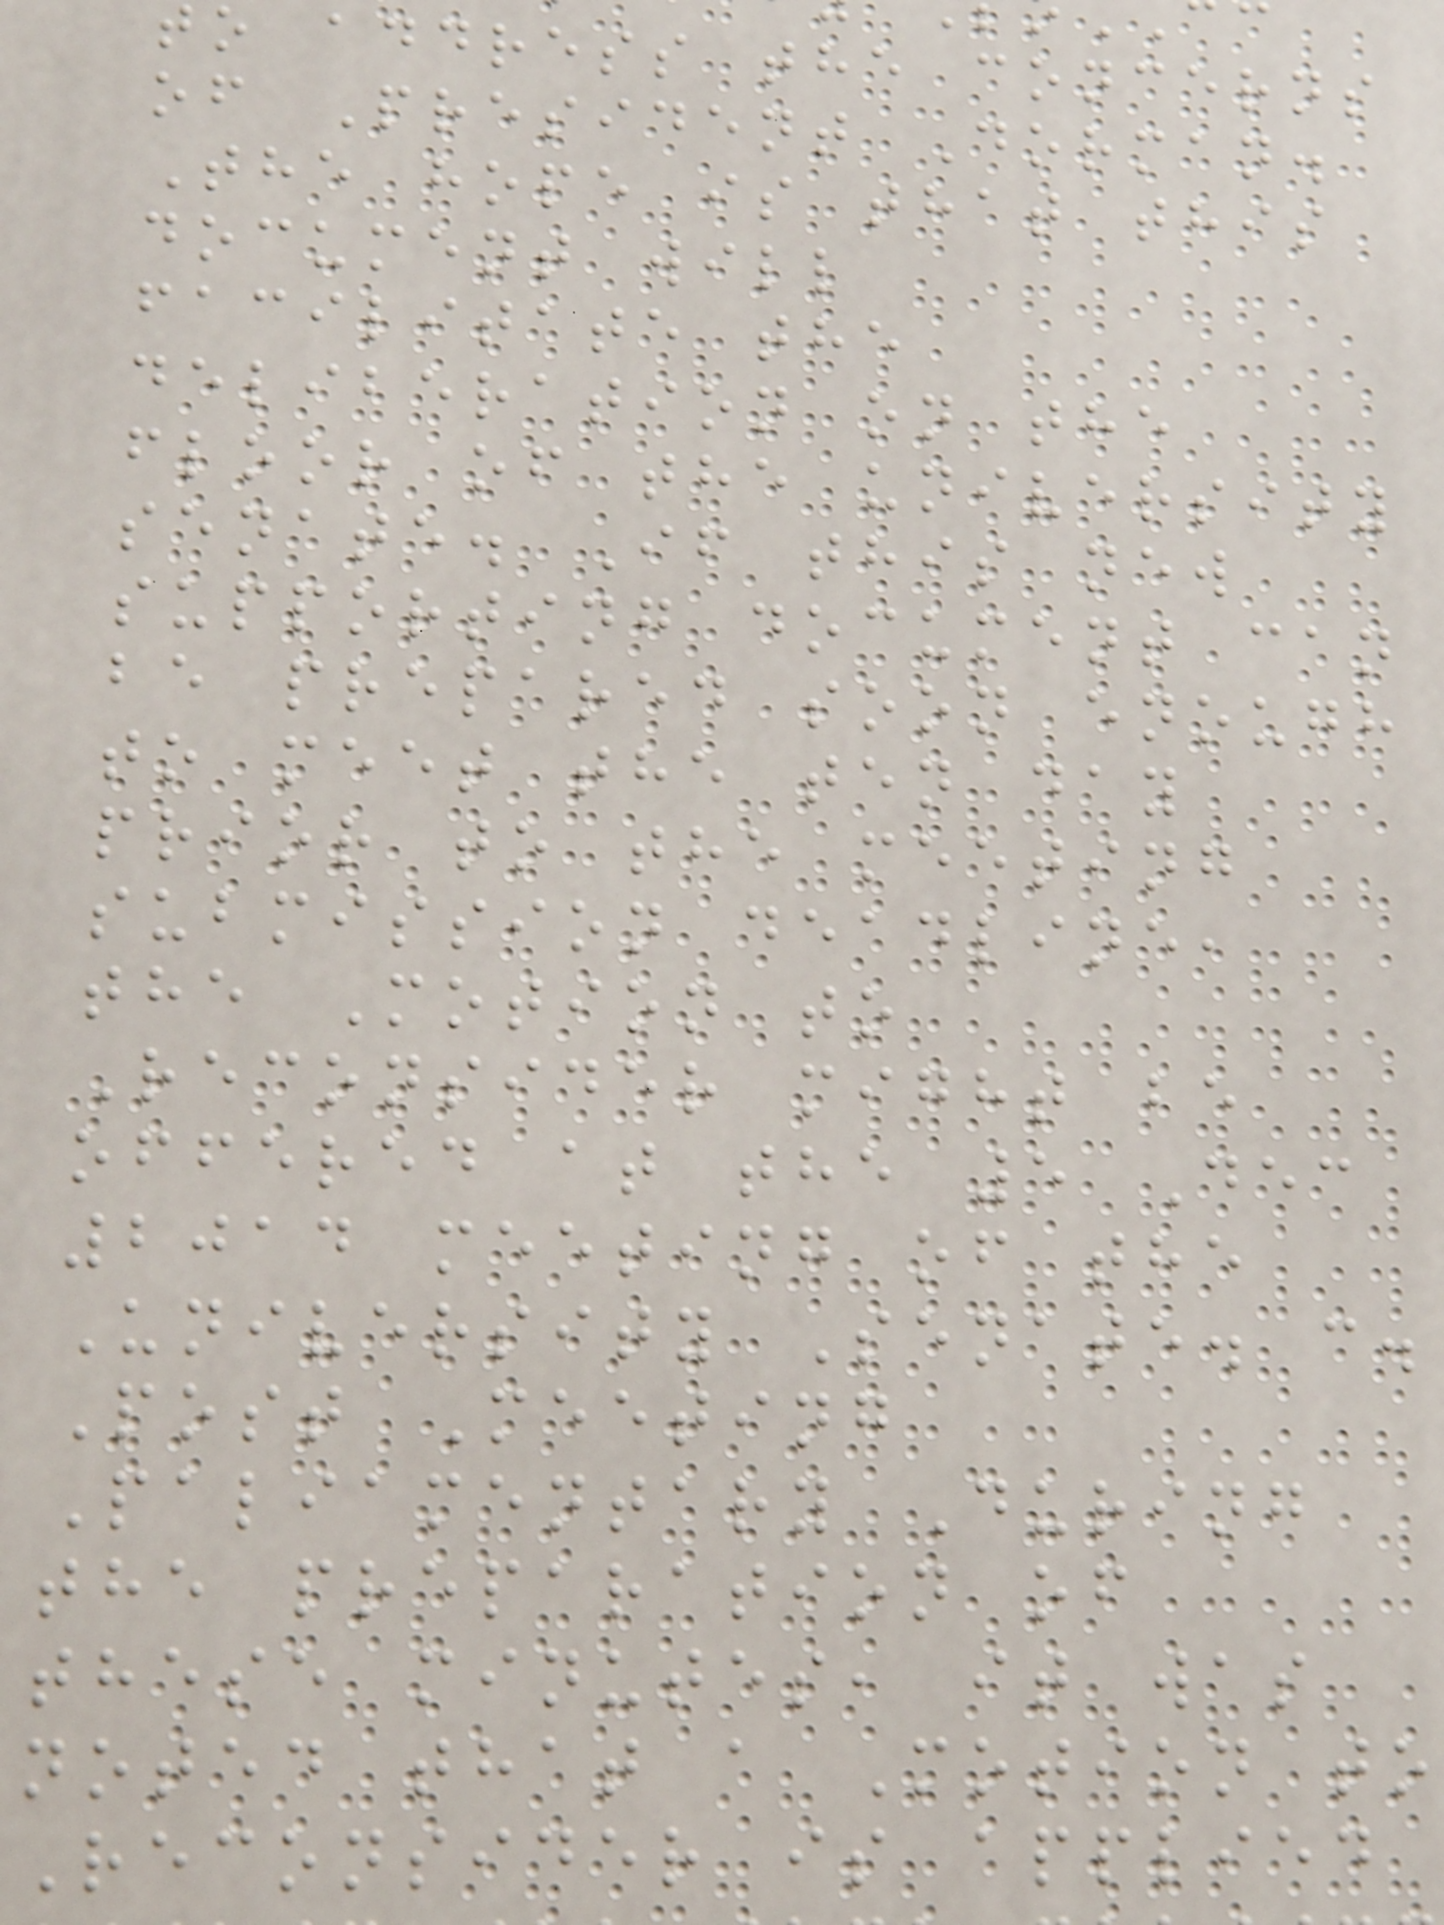o address the concerns
of President Dorman.
The hope is that this
document will
facilitate the
deliberation on the
floor of the university
senate. If this new
supporting document can
be prepared soon enough
to meet the ten day
prior to the meeting
submission deadline,
the Motion to
Reconsider might be
offered at the 5 Dec
2014 meeting of the
University Senate. c.
Post Meeting
Paliamentary During
the preparation of
these minutes, it was
noted that a Motion to
Reconsider is applied
